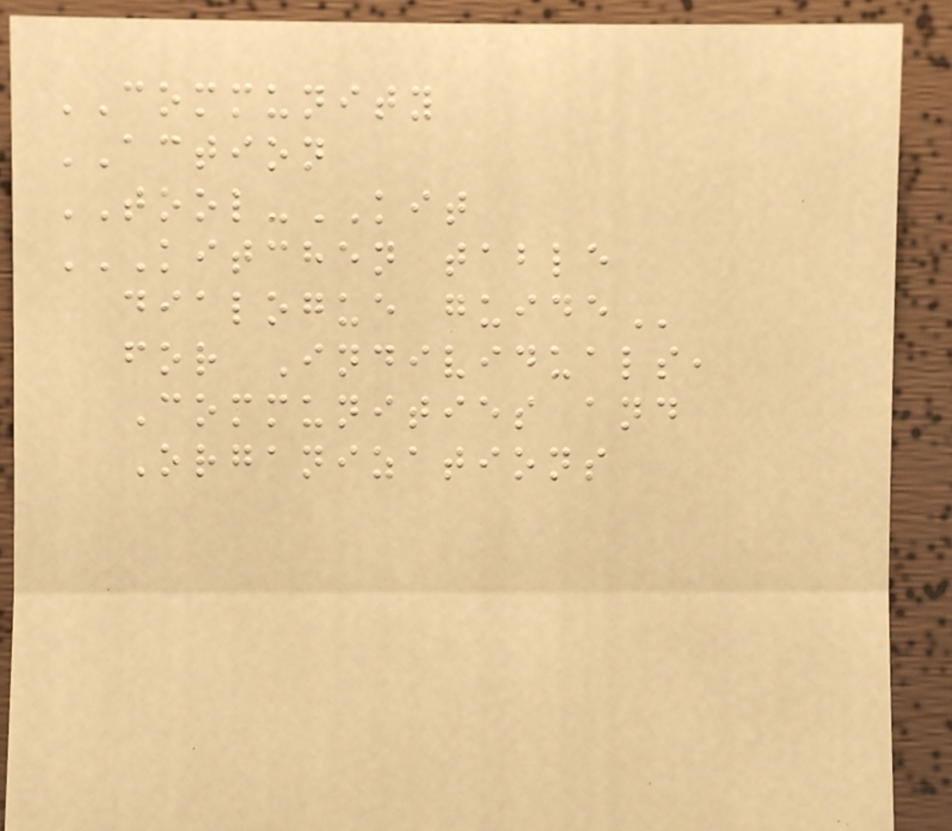COMMUNITY
ACTION
TOOL-KIT
KITCHEN TABLE
DIALOGUE GUIDE
for Individuals,
Communities and
Organizations
